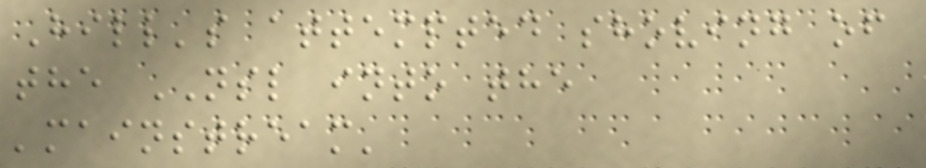Hill's attempted shoving of
the NSL into the
'mainstream'
